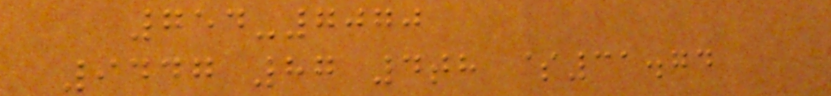754-7070
9447 87 4th $31.74
